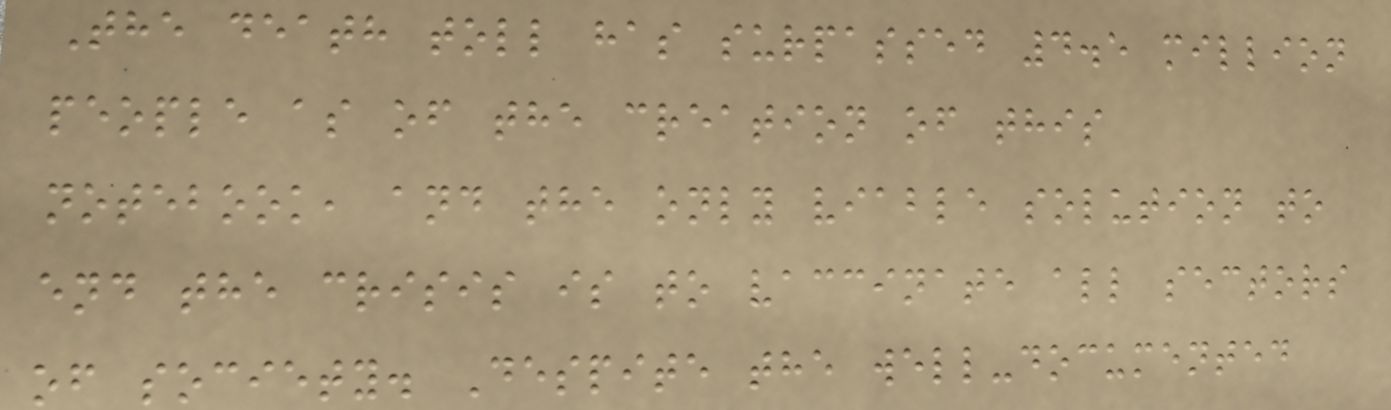The death toll has surpassed 4.5 million
people as of the creation of this
notebook, and the only viable solution to
end the crisis is to vaccinate all sectors
of society. Despite the well-documented
